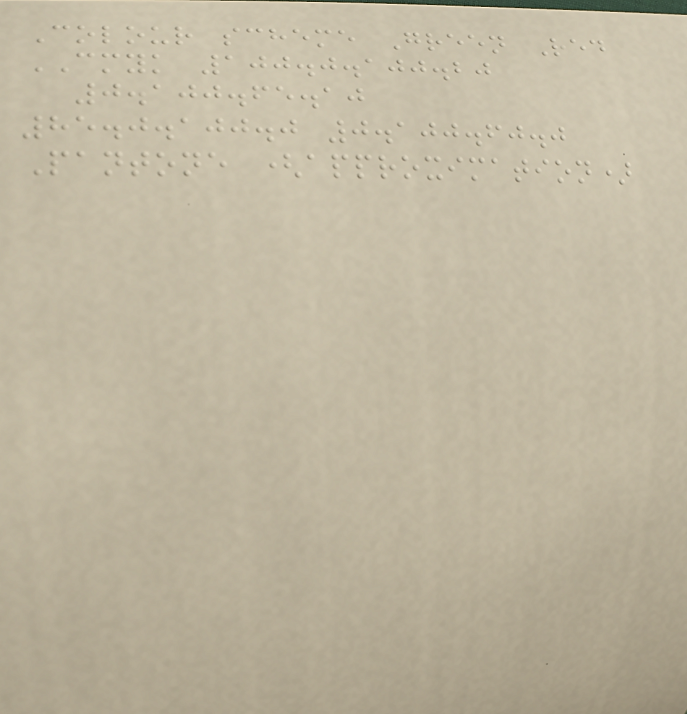Colour scheme Green Red
CMYK 100.0.100.20
0.100.65.10
85.0.100.0 0.100.60.0
Pantone (approximation)
